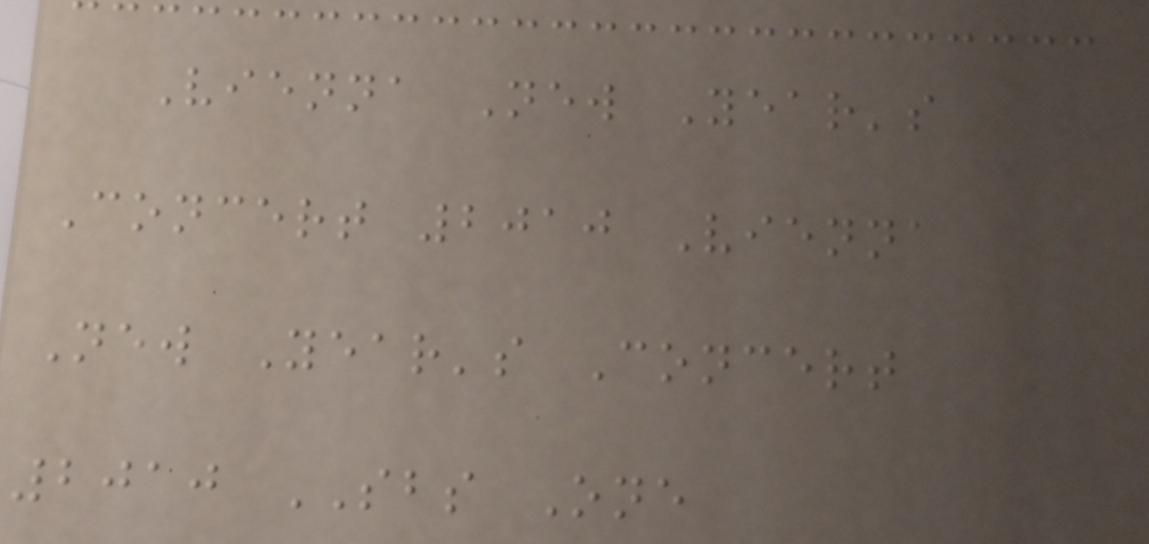Vienna New Year's
Concert 2010 Vienna
New Year's Concert
2010 SBS One
